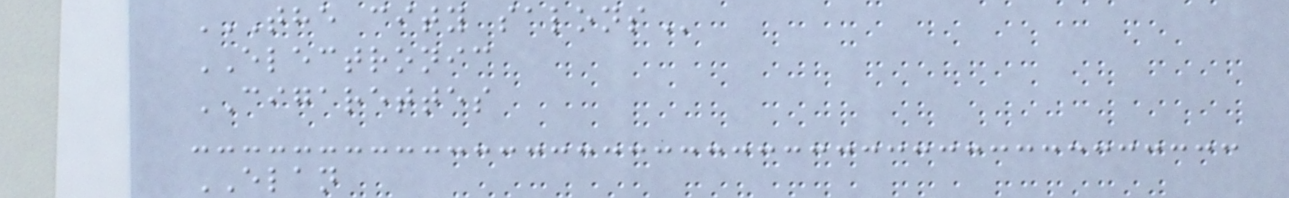THE CITY SALONS
ELECTRONIC
CIGARETTES
ELAN
